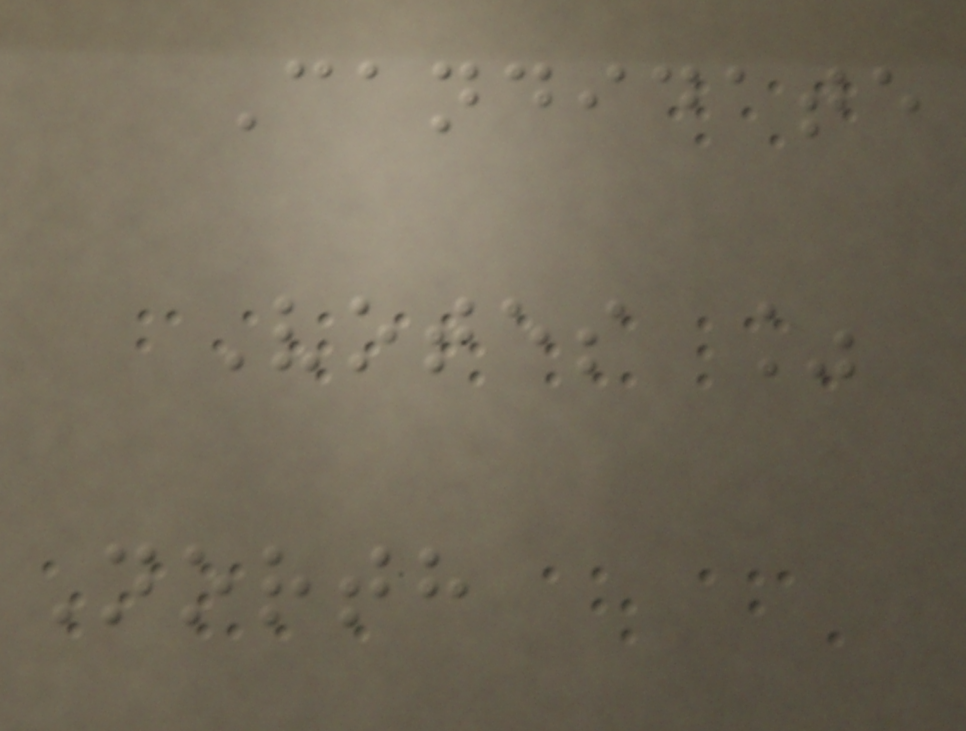Candidate
Votes %
North
